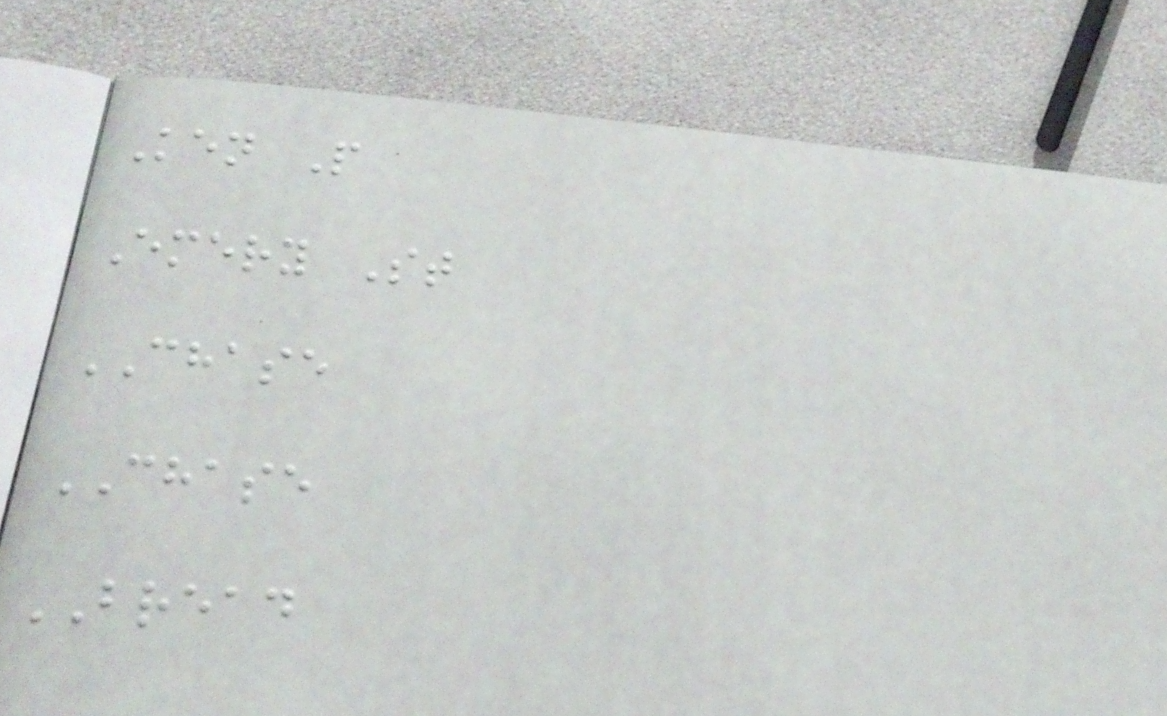Ken P
Emery St
CHASE
CHASE
BREAD
